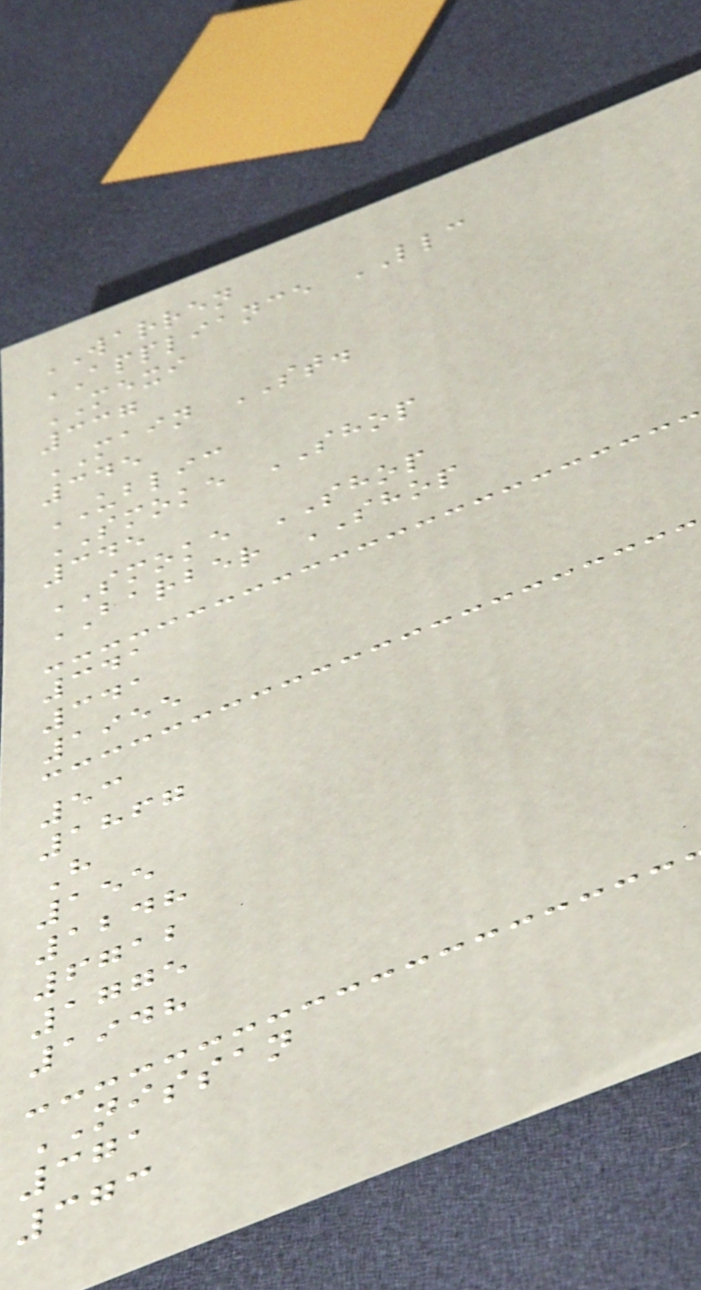WARREN
APPLIANCE LLC
MEXI
337
MAIN ST.
345
UBLIC
SMOKE SHOP
345
SMOKE SHOP
BARBER SHOP
341
341
1955
53
1867
H
155
1248
6712
1775
1948
NISSAN
371
373
